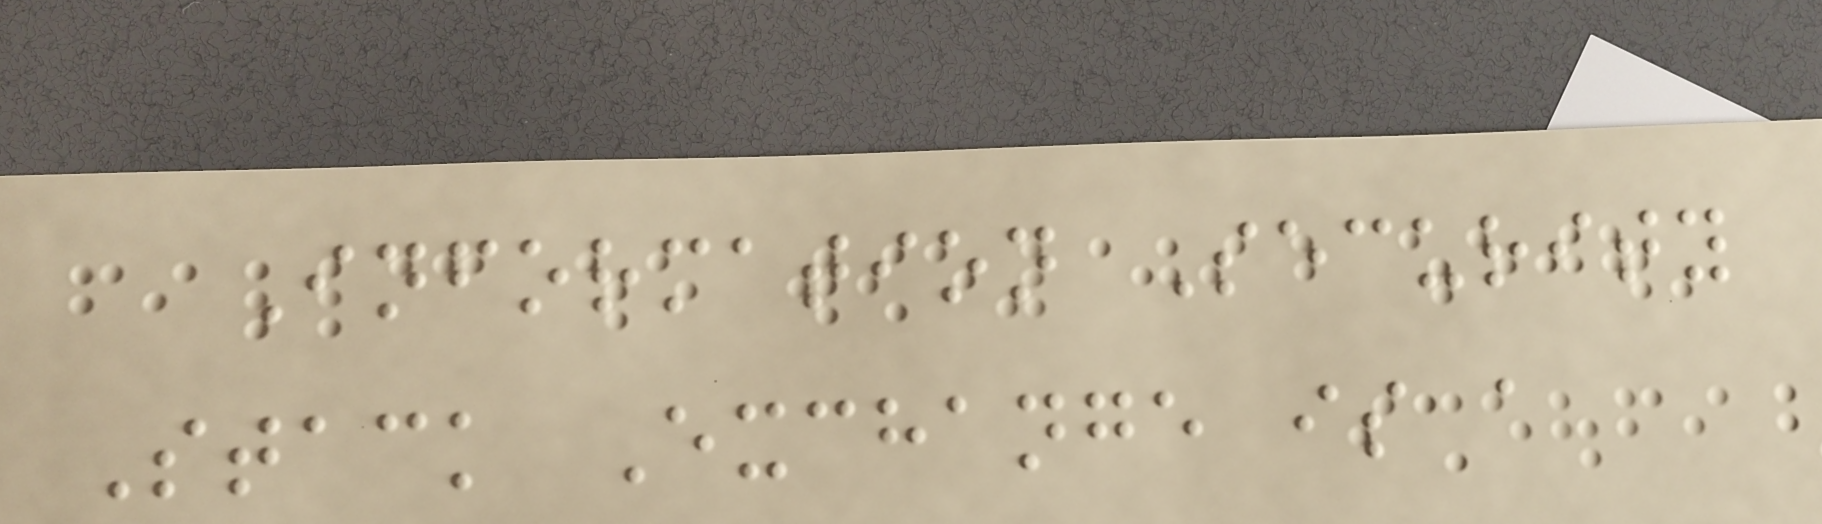Information Security
Stack Exchange is a
